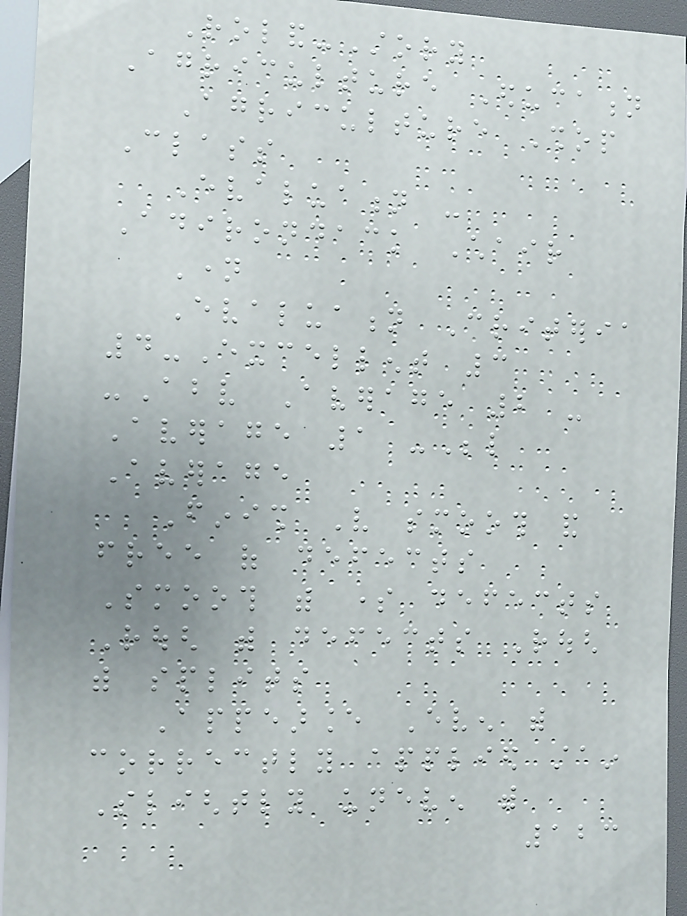Roland-Story
Agriculture Education
Agriculture Shop
Class
Evaluation -
Adirondack Chair
Name
Evaluation Criteria
4-Excellent 3
-Above Average 2 -
Average 1 -Below
Average
Finish Very smooth and
free of defects
Smooth with some defects
Rough with defects Rough
with splits
Appearance Even with
correctly applied stain
Slightly uneven with
123
